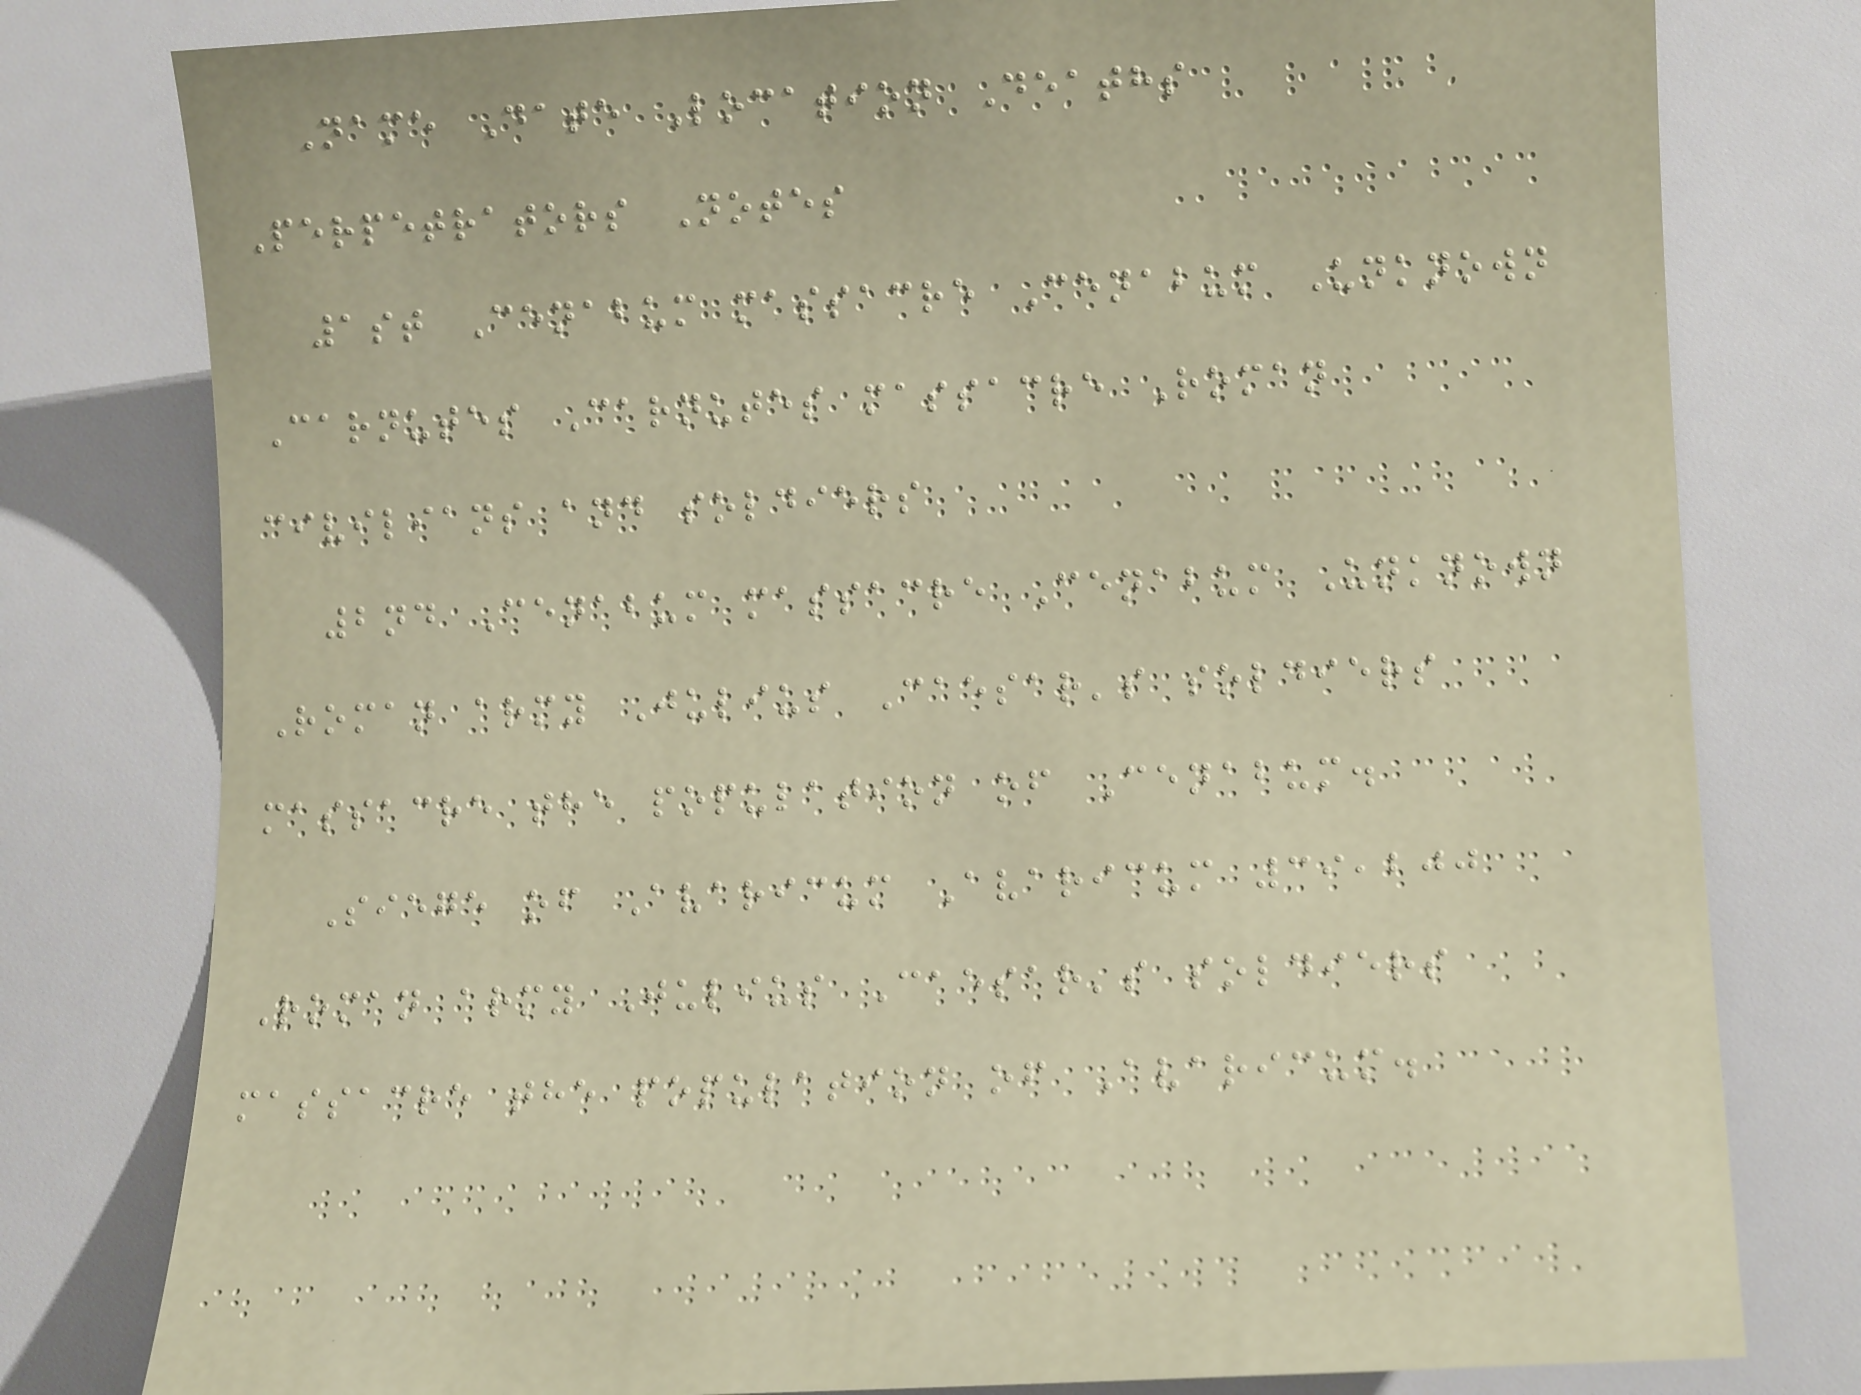Name Date Location Deaths
Perpetrators Notes
1st Cenabum massacre Cenabum Unknown
Carnutes Carnutes massacre Roman
civilians and soldiers
2nd Cenabum massacre Cenabum Unknown
Roman army Julius Caesar's soldiers
massacre the population of Cenabum.
Siege of Avaricum Avaricum 39,200
Roman army Julius Caesar's soldiers
massacre the population of Avaricum.
